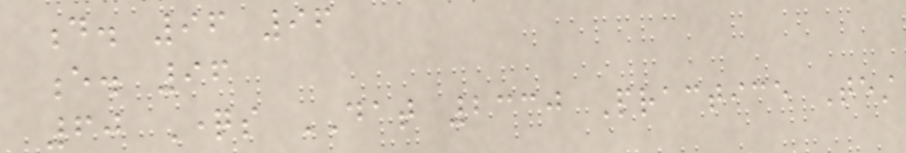d. 96 96
e. 96
60 Questions DAT 2330 Practice Test
